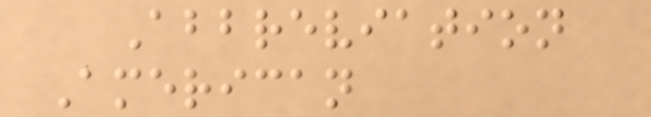Abbreviation
American
